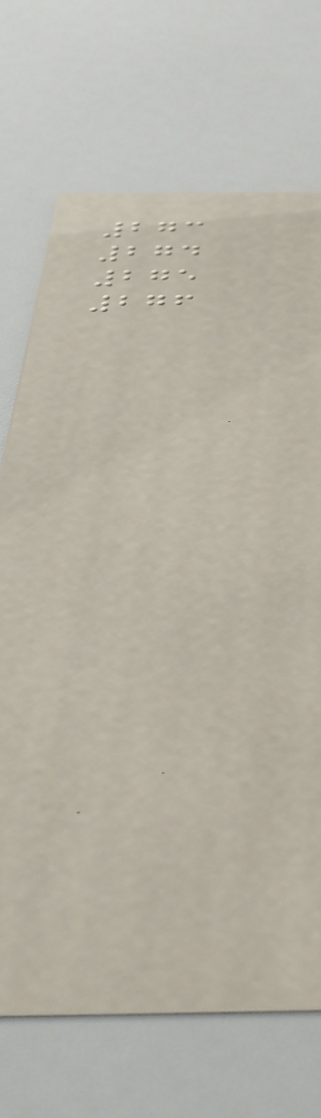273
274
275
276
